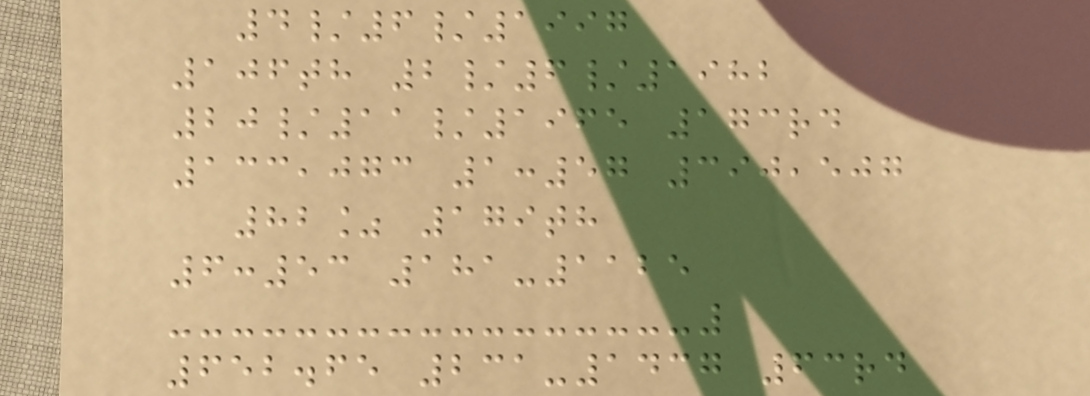4/6/1997
106th 2/6/1982
20/11/1965 173rd
133,073 1:57 390,507
82% 179th
6:53 181-1125
652.65 231-1437 63rd
